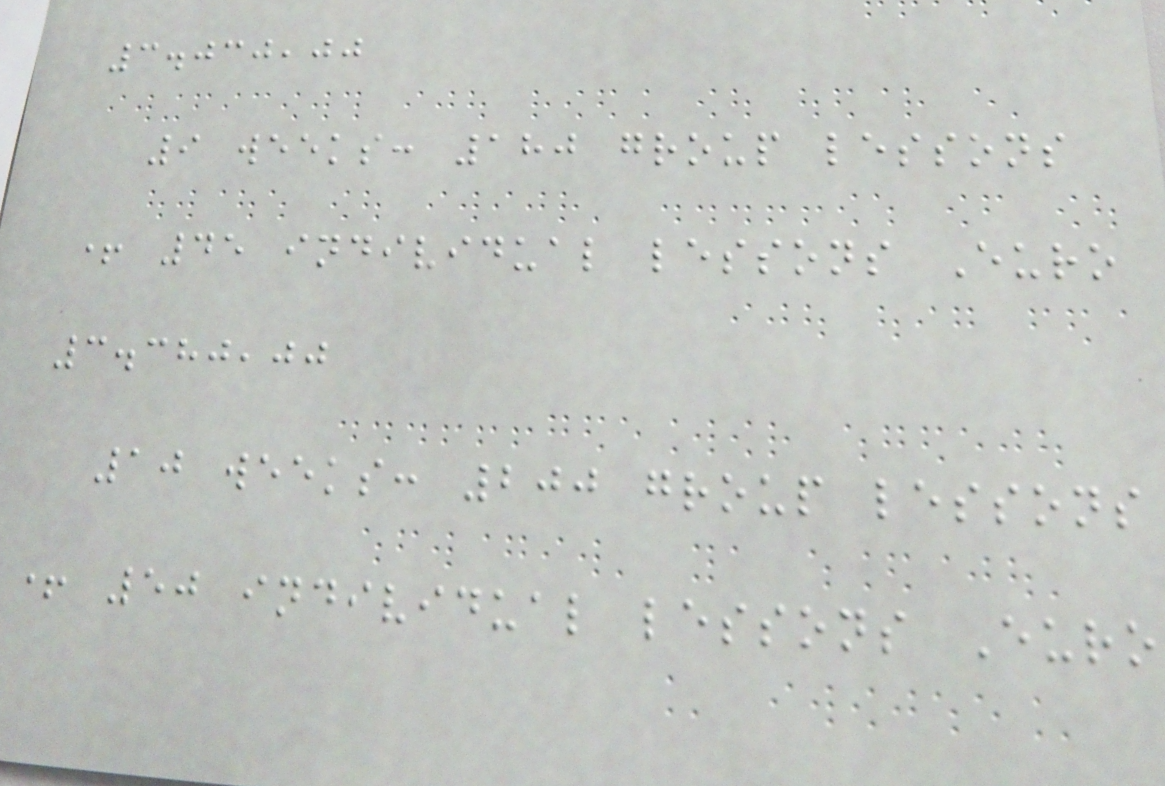3.030,00
9 weeks: 180 group lessons
+ 45 individual lessons Euro
3.380,00
10 weeks: 200 group lessons
+ 50 individual lessons Euro
